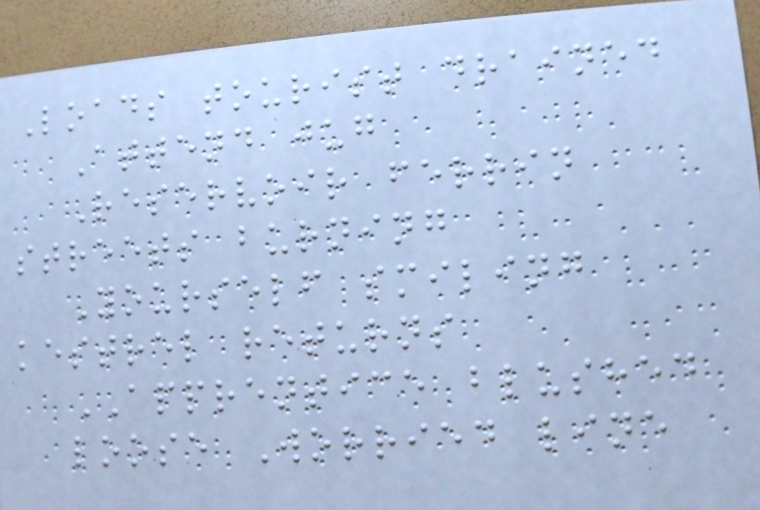Loads tourist drained
Attend jug
Reservoir ferrin
streets burning
Yourself smiling
kestrel returns
APPRENTICE blushed
loose Worried line
